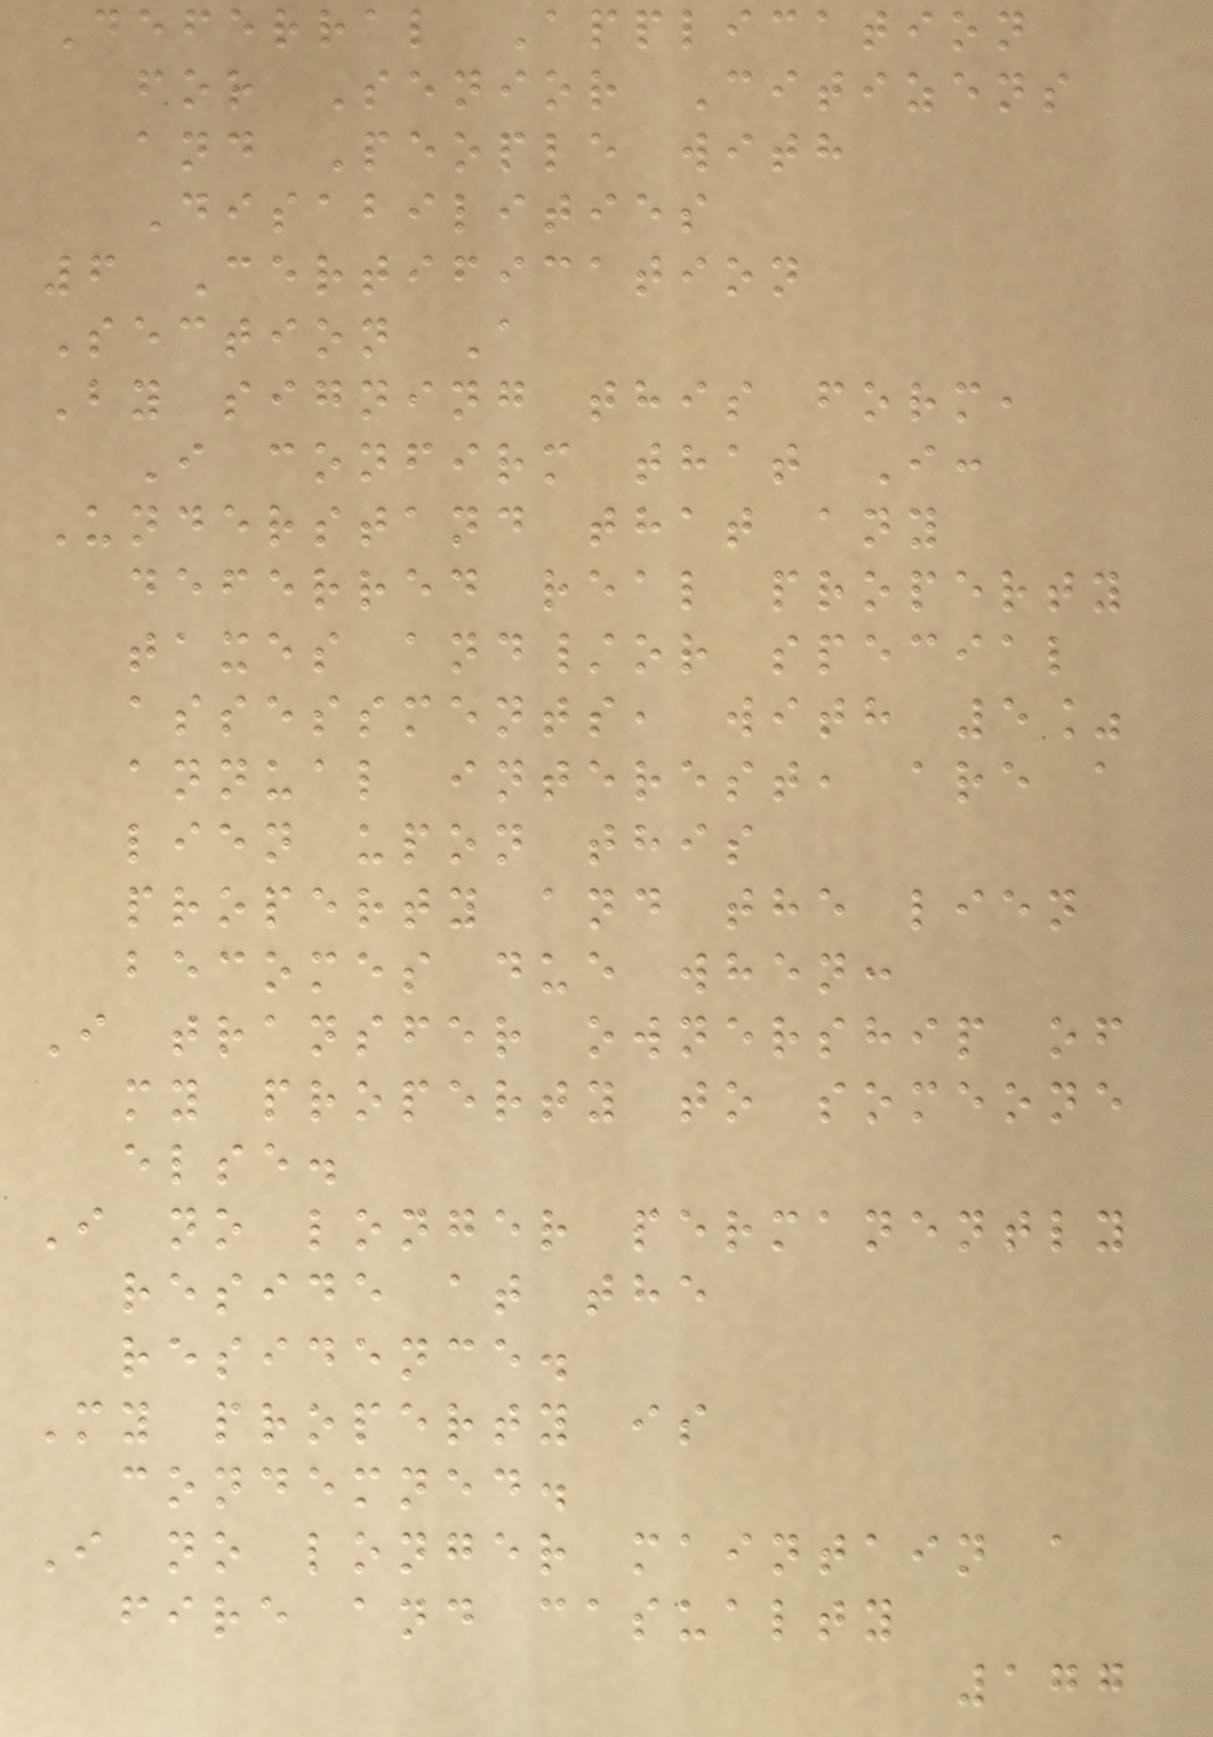Deferral Application
for Senior Citizens
and People with
Disabilities
6 Certification
Section A
By signing this form,
I confirm that I:
Understand that any
deferred real property
taxes and/or special
assessments, with 5%
annual interest, are a
lien upon this
property and the lien
becomes due when:
I transfer ownership of
my property to someone
else.
I no longer permanently
reside at the
residence.
My property is
condemned.
I no longer maintain a
fire and casualty
177
